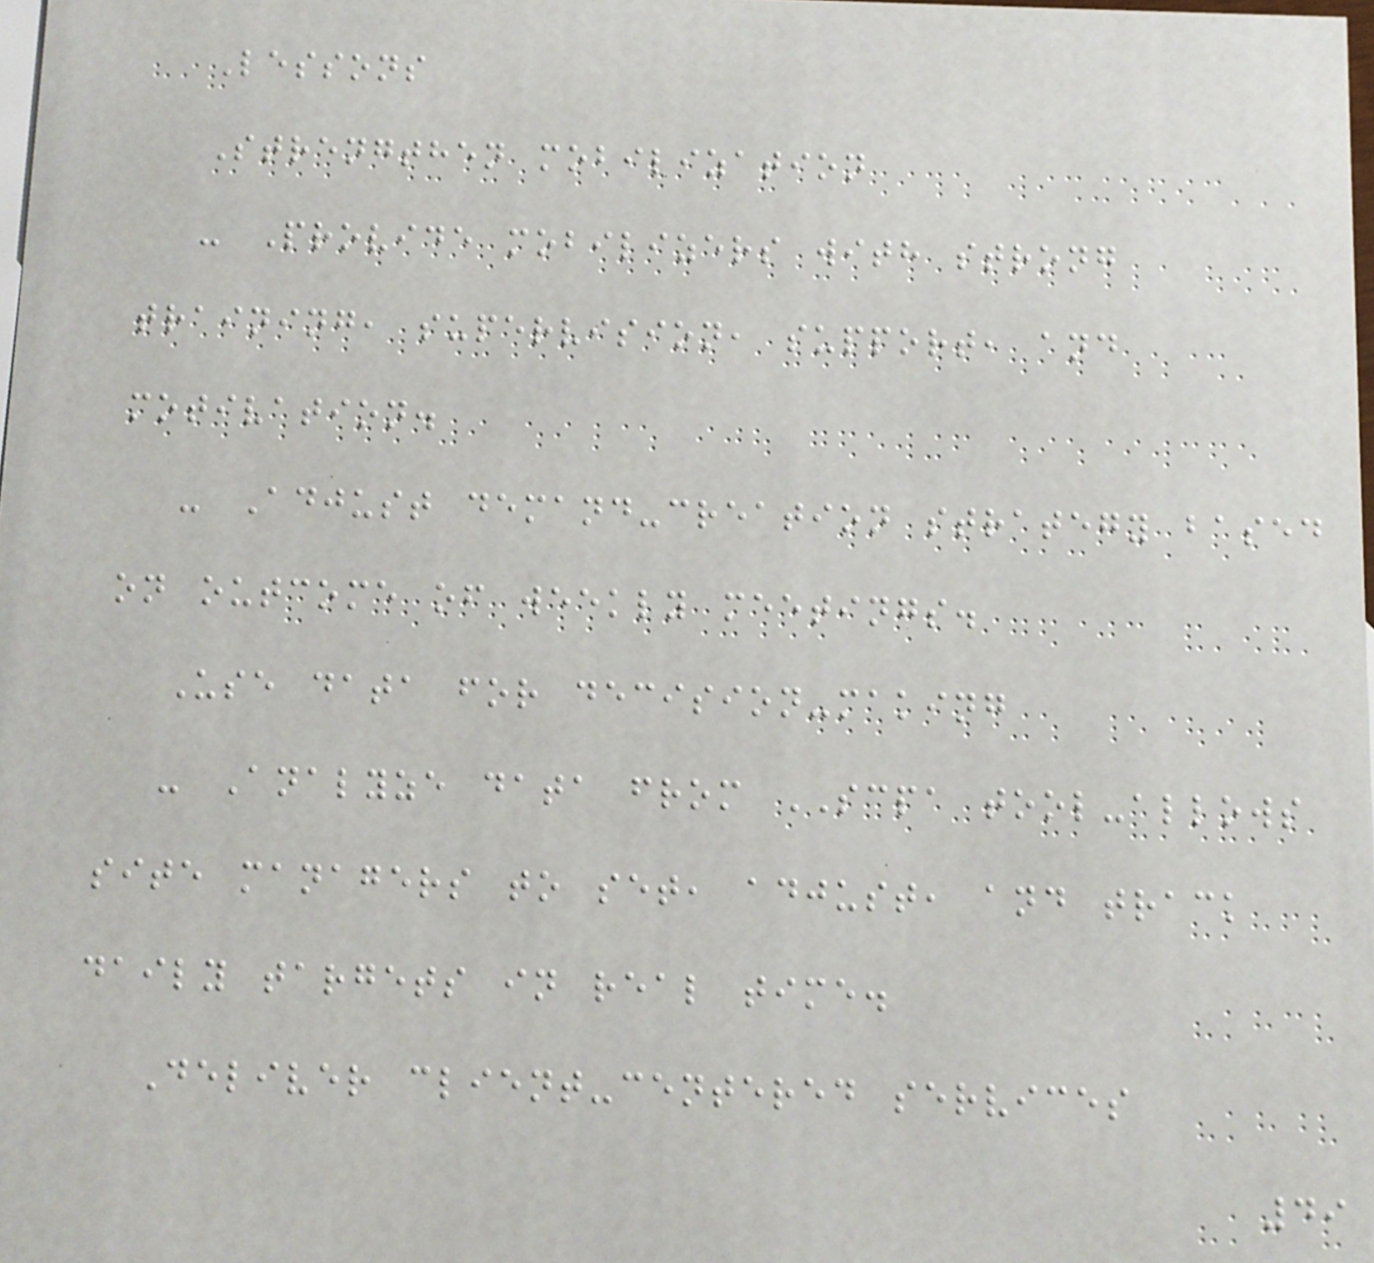Lessons
Strengthen mobilization
- Provide mobilizers with strong
training, supervision, support, and
motivation.
- Adjust demand-creation strategy based
on outcome of weekly meetings.
Use data for decision-making
- Analyze data from SCPA tool-allows
site managers to set, adjust, and track
daily targets in real time.
Deliver client-centered services
49
